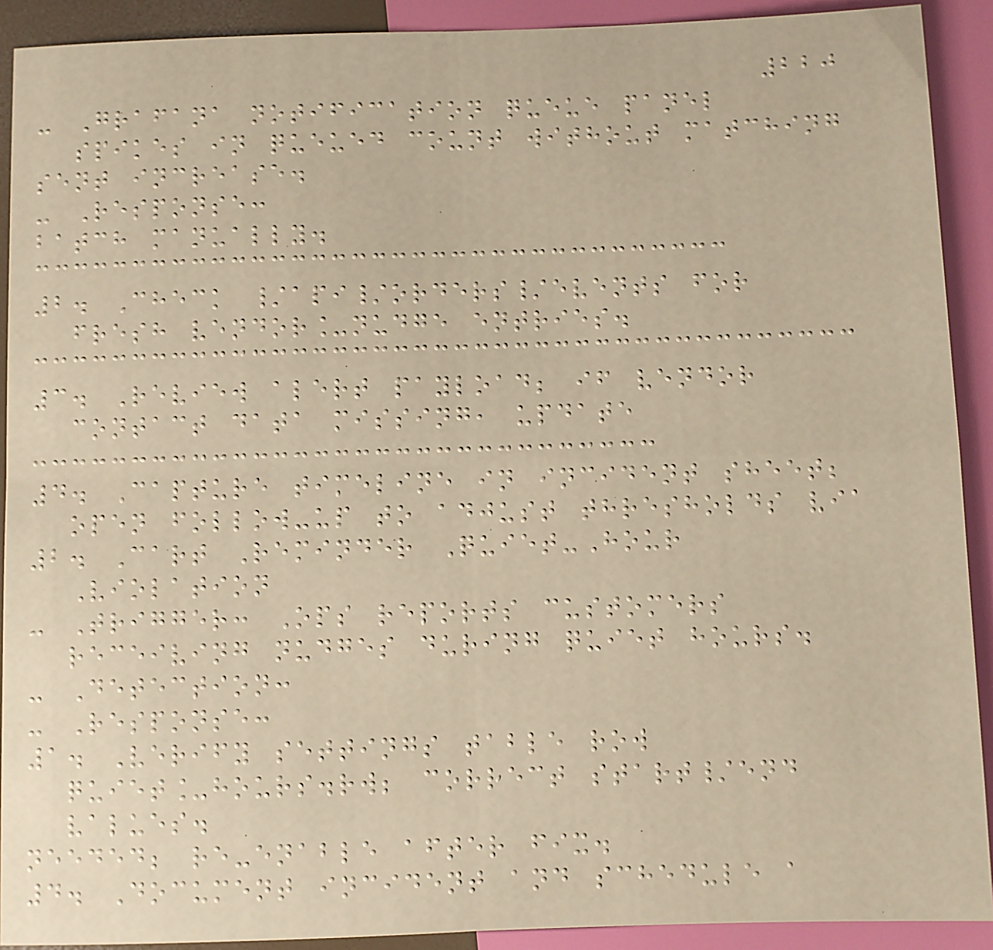220
- Grafana notification queue panel
spikes in queued count without matching
sent increase.
- Response:
batch manually.
2. Check /api/orders/events for
fresh vendor_nudge entries.
3. Review alert payload; if vendor
contact data missing, update
4. Capture timeline in incident sheet;
open follow-up to adjust thresholds via
2. Cart Reminder Quiet-Hour
Violation
- Trigger: Ops reports customers
receiving nudges during quiet hours.
- Detection:
- Response:
1. Verify settings table row
quiet_hours.rw; correct start/end
values.
needed; re-enable after fix.
4. Document incident and schedule a
